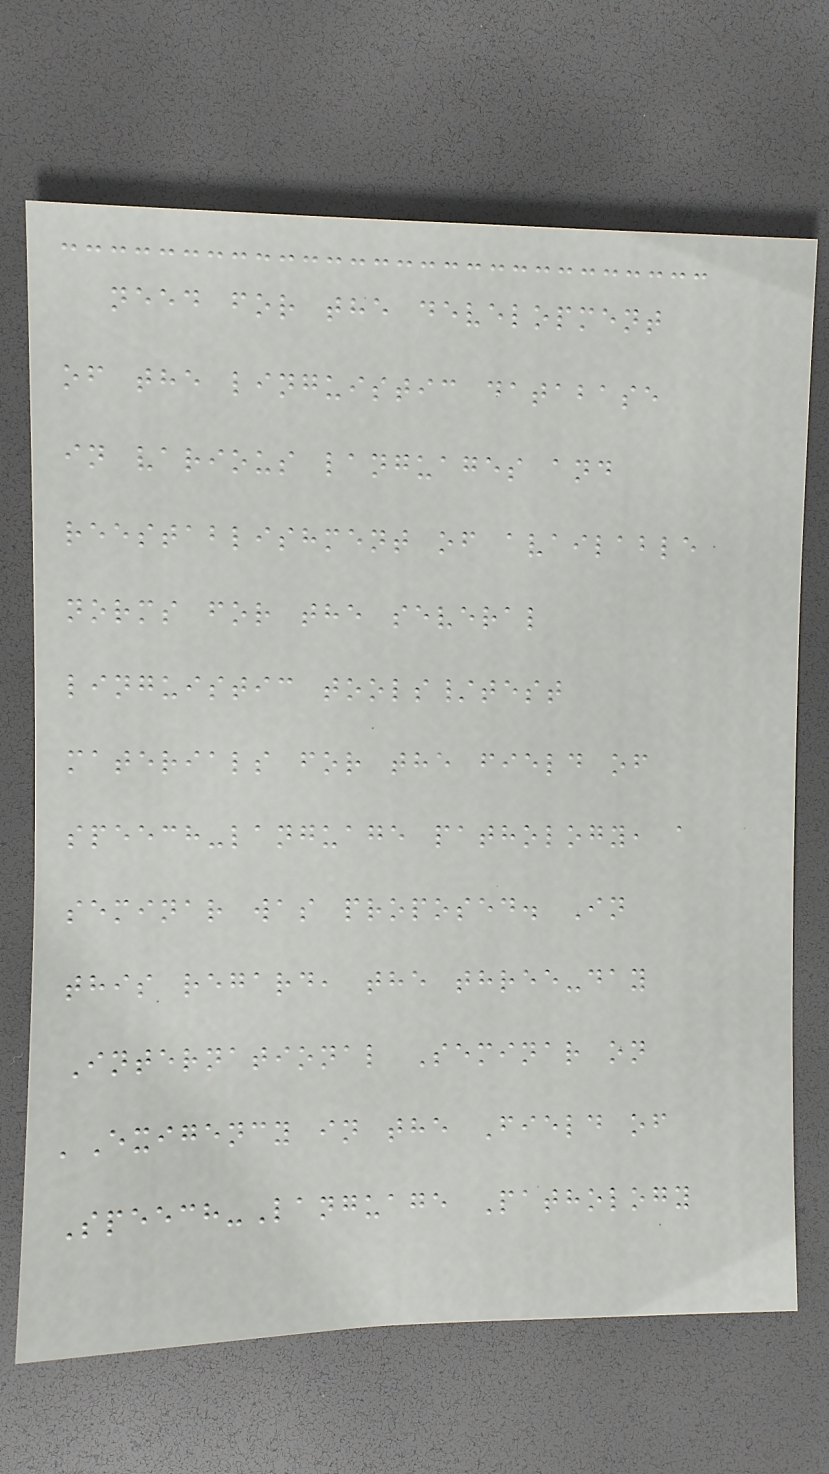need for the development
of the linguistic database
in various languages and
reestablishment of available
norms for the several
linguistic tools/test
materials for the field of
speech-language pathology, a
seminar was proposed. In
this regard, the three-day
International Seminar on
'Exigency in the Field of
Speech-Language Pathology
